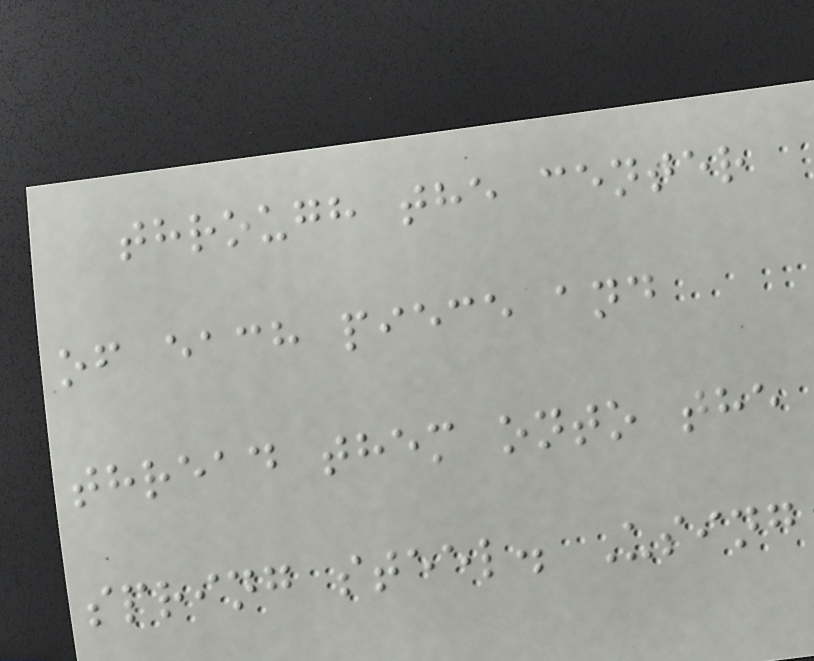through the center
of each piece and
thread them onto the
spring steel. Using
